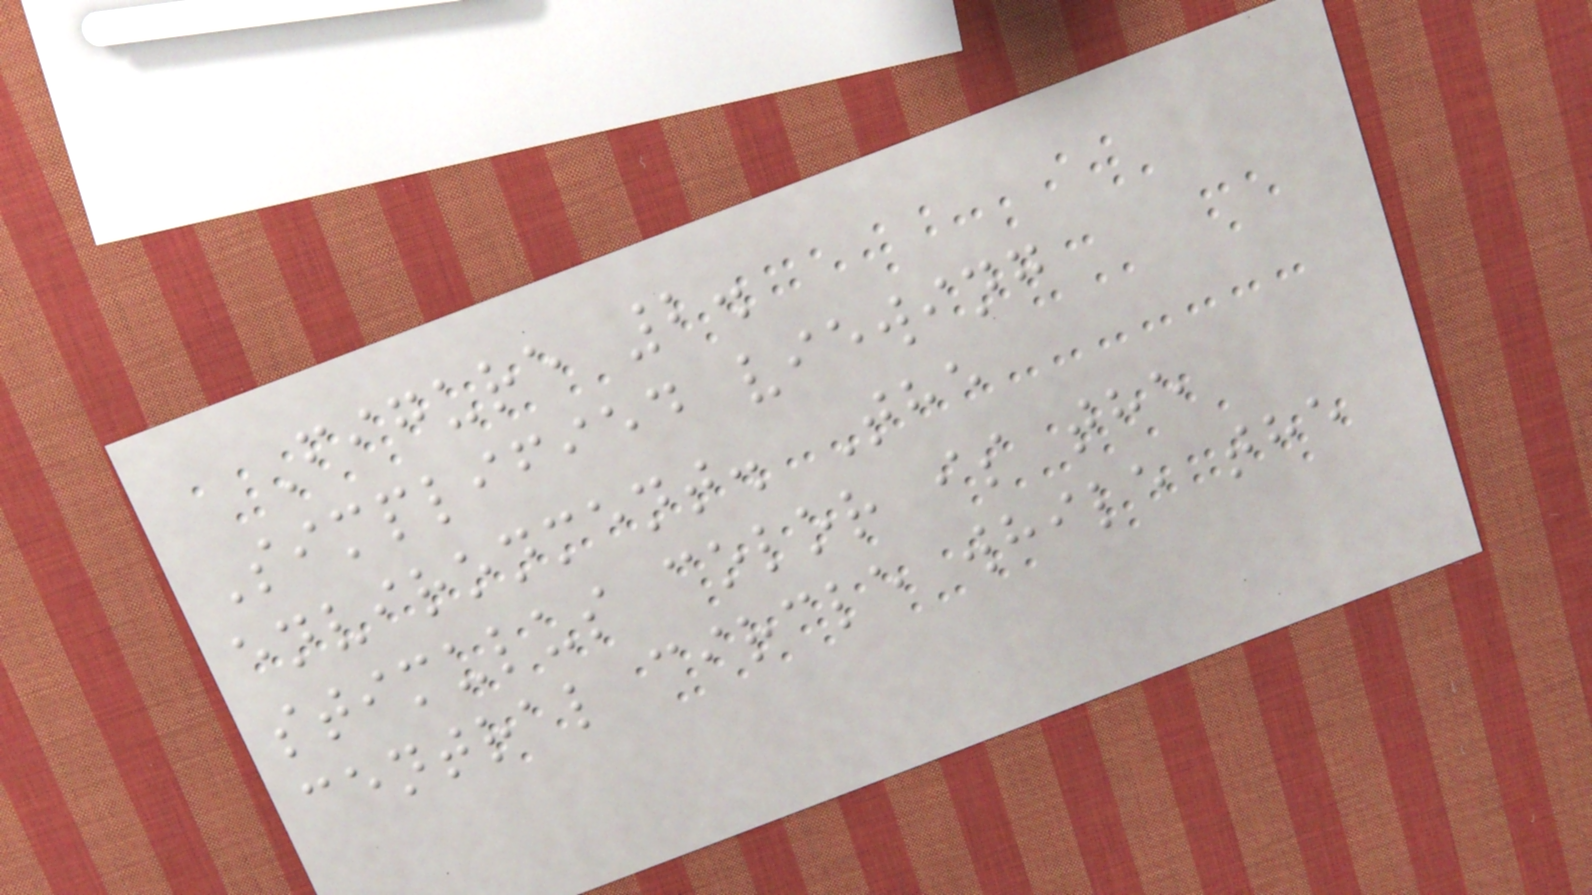Figure 2.
Simplified viewing
environment. The
stimulus color is the
central circle while the
